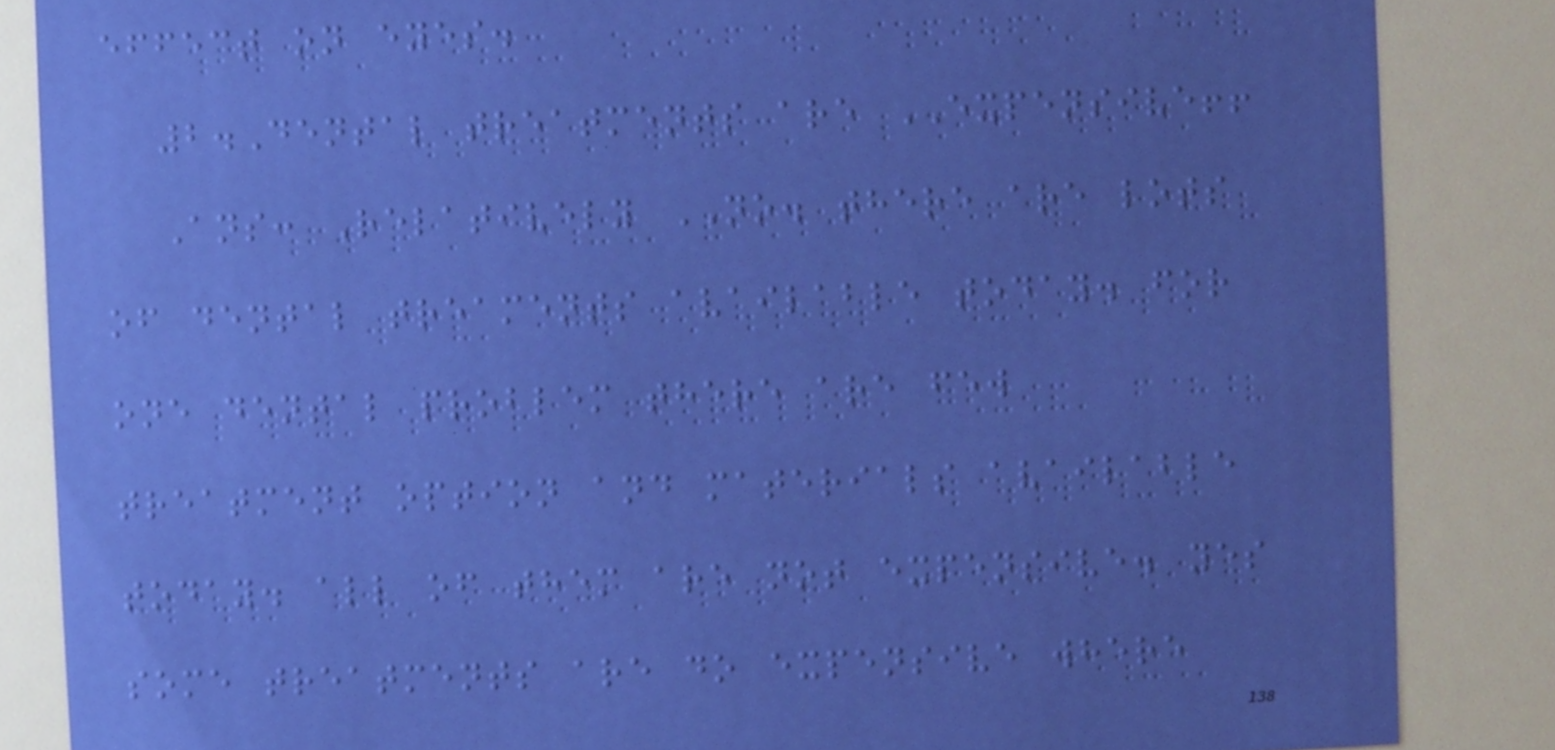effect on eyes.
2.Dental treatments are EXPENSIVE!!
Ans: Relatively NO. there are lots
of dental treaments available today. for
one dental problem there are few
treatment option and materials available
today. all of them are not expensive. yes
some treatments are do expensive where
